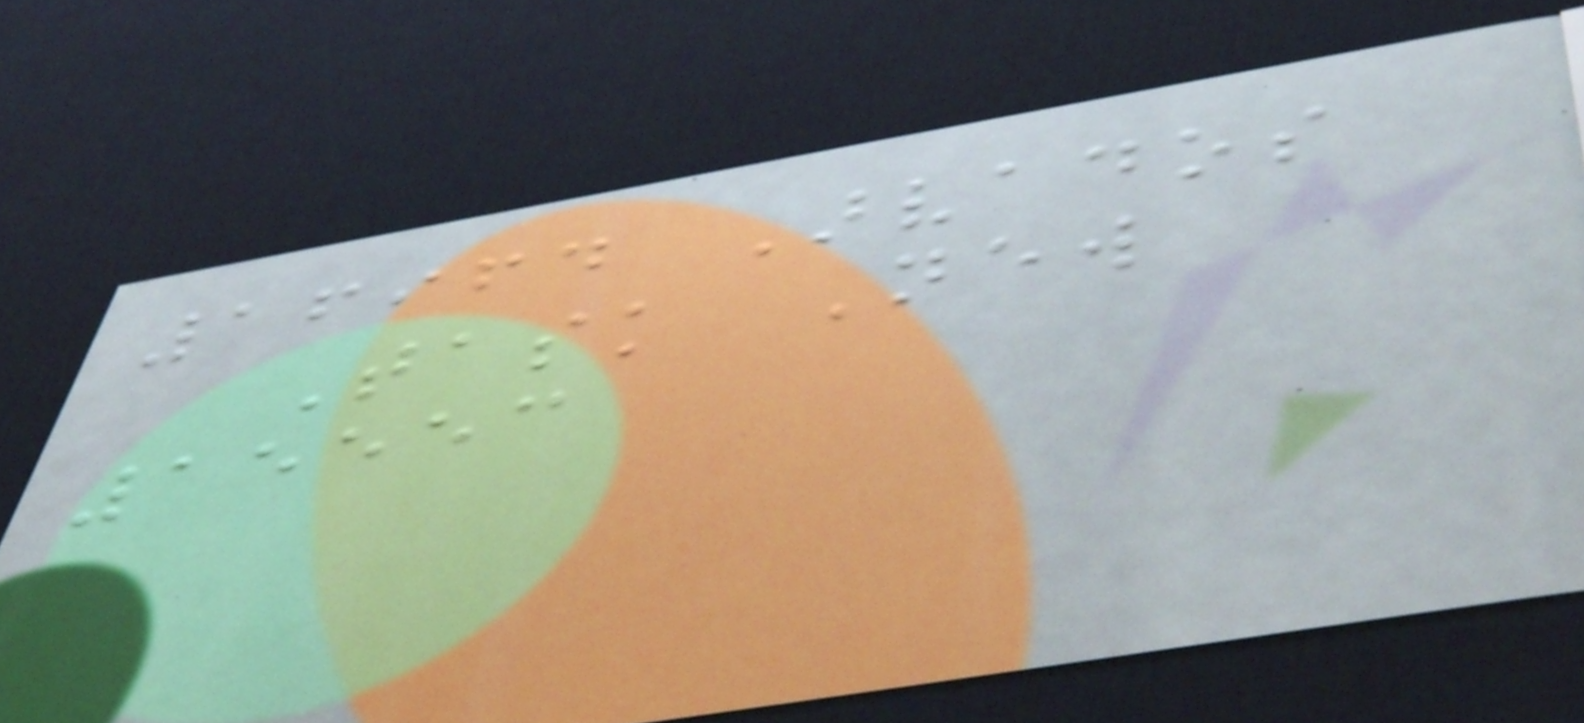16964 Arvados
Task New
15553
